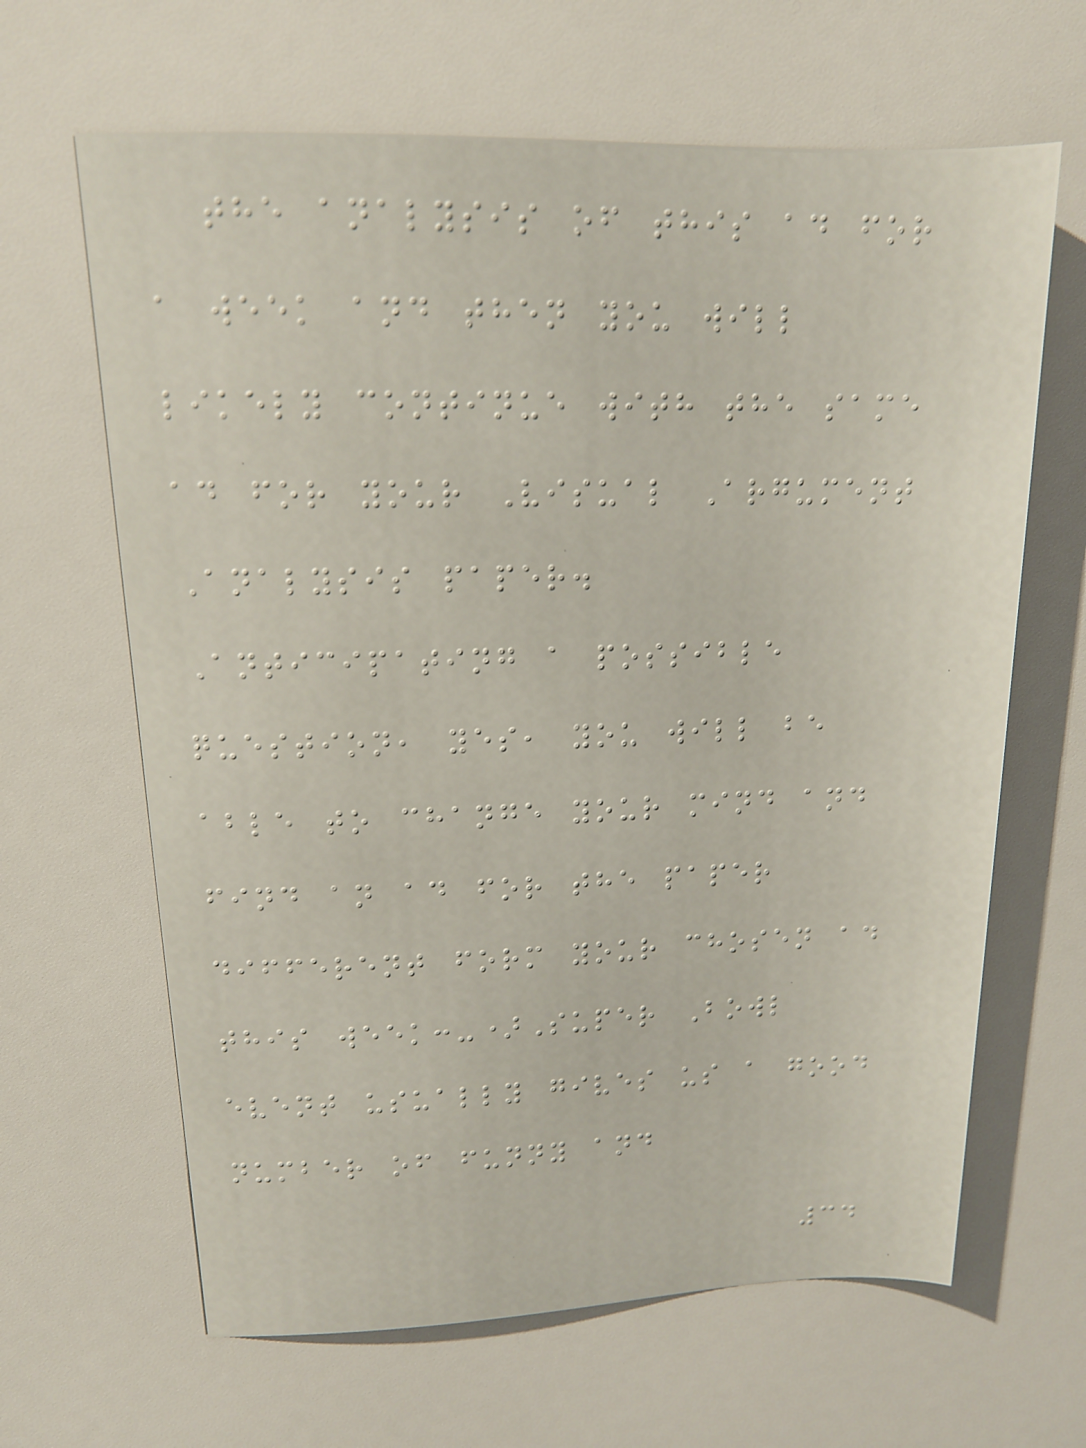the analysis of this ad for
a week and then you will
likely continue with the same
ad for your Visual Argument
Analysis paper.
Anticipating a possible
question, yes, you will be
able to change your mind and
find an ad for the paper
different form your chosen ad
this week:-)Super Bowl
event usually gives us a good
number of funny and
34
